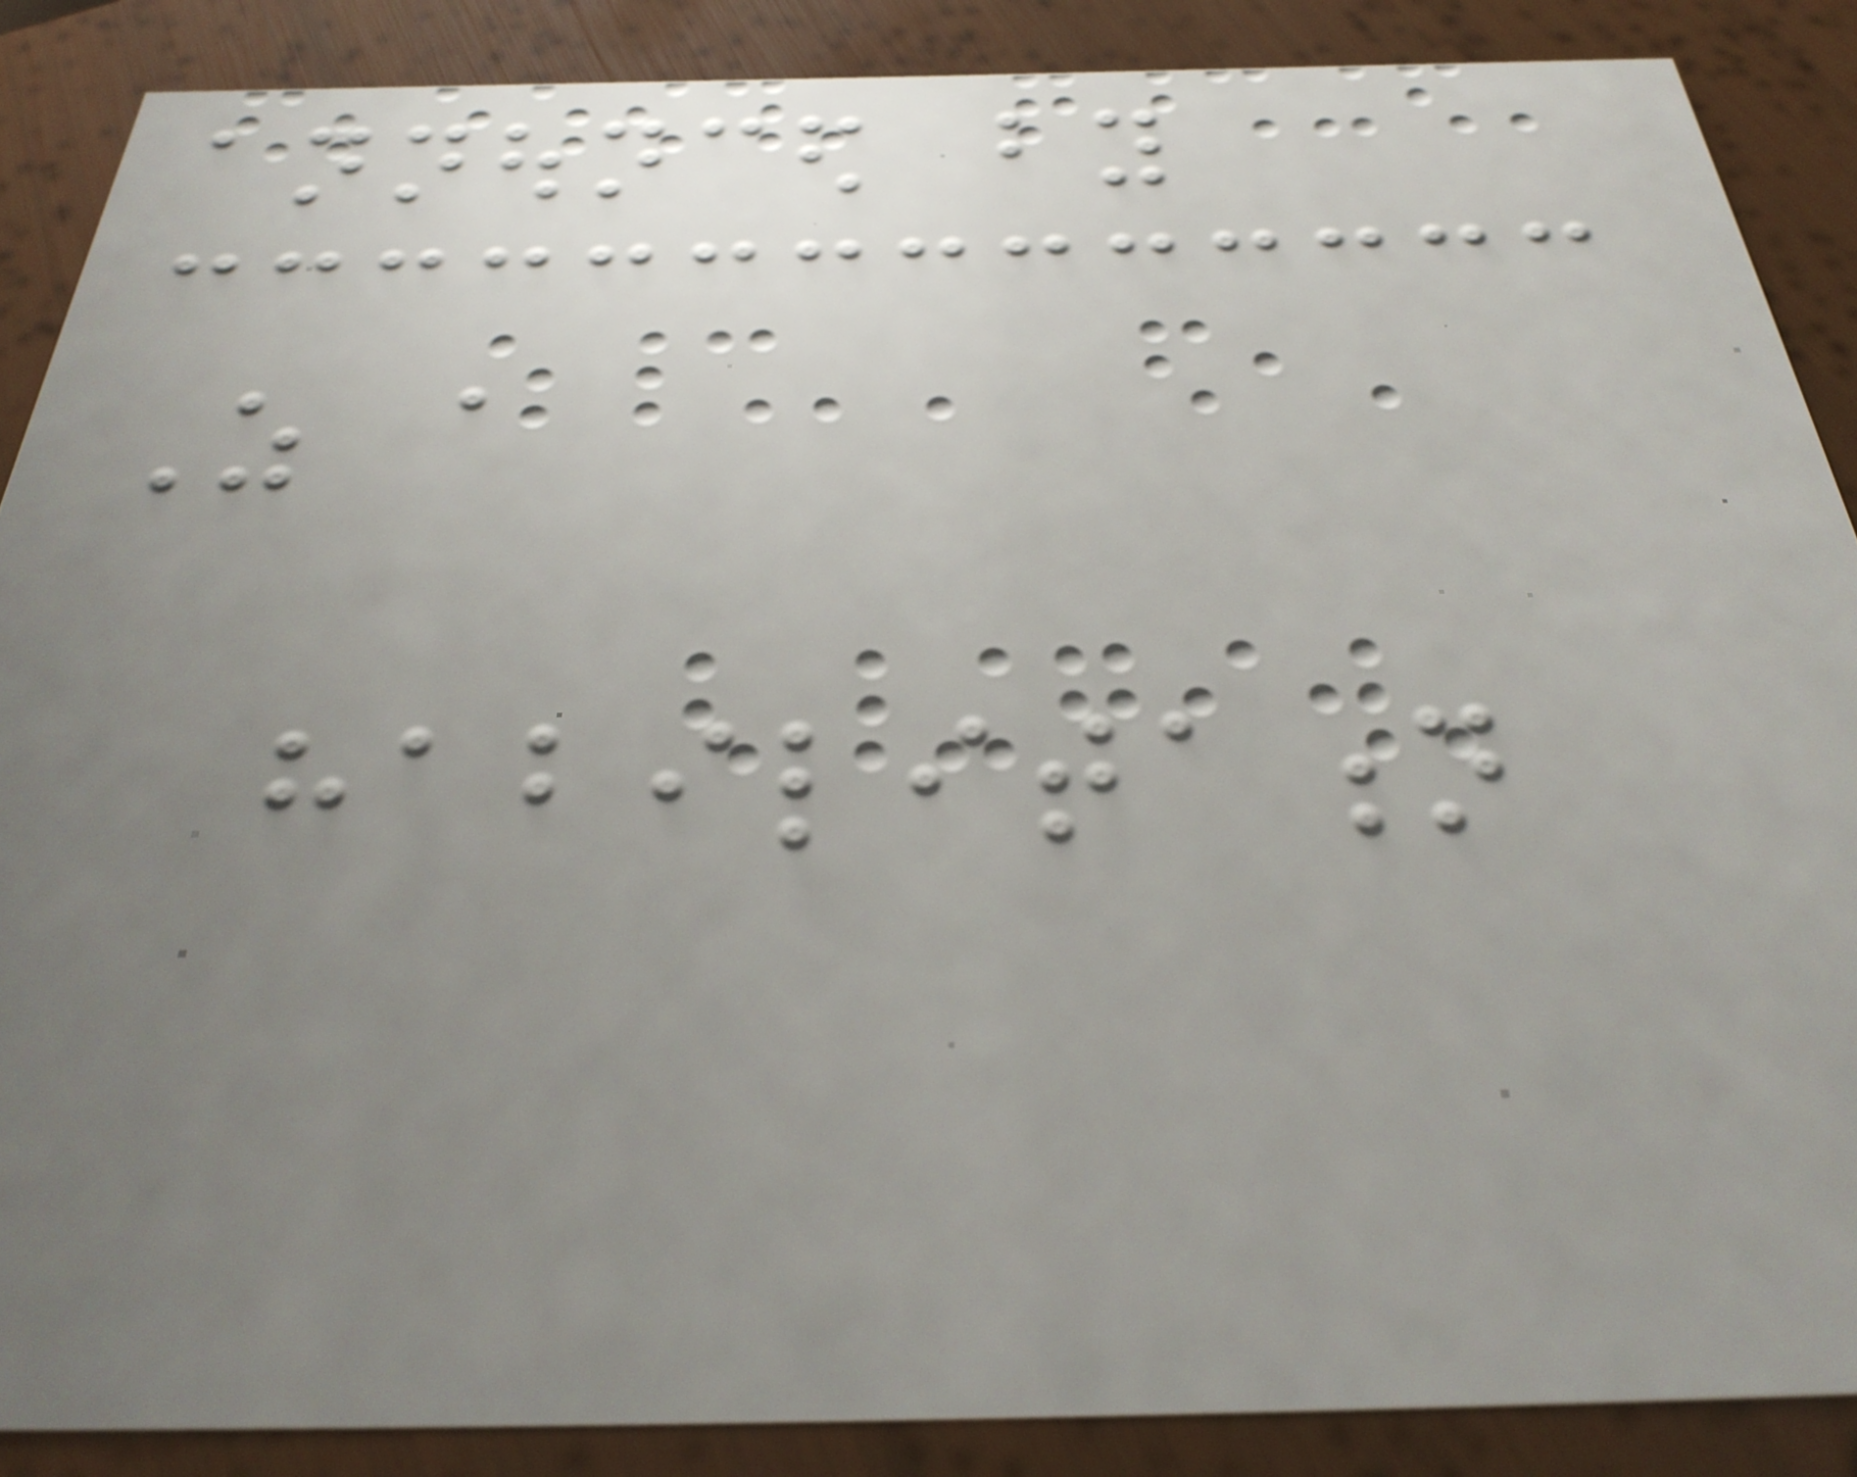announced by
As a
habilitation
